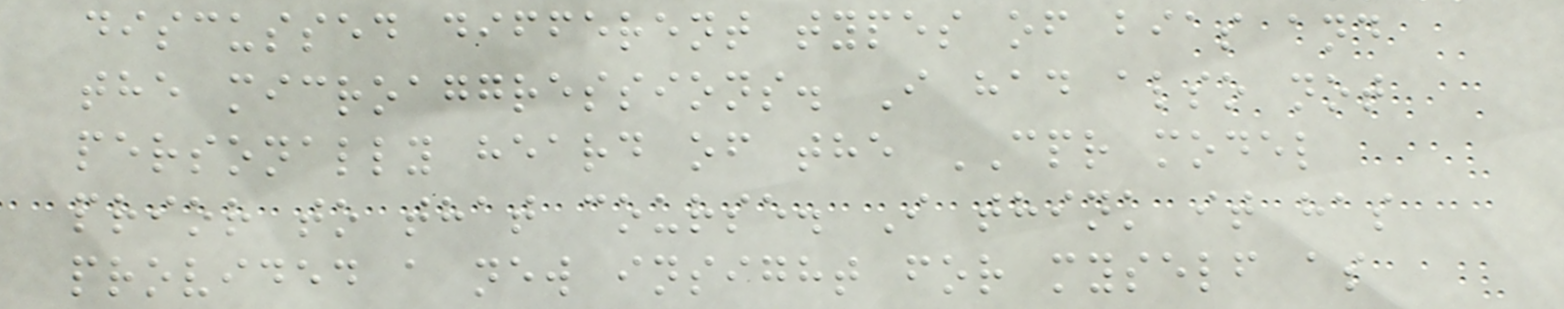discussed different types of bias and
the microaggressions. I had also not
personally heard of the CPR model
prior to that course. I think it has
provided a new insight for myself as
